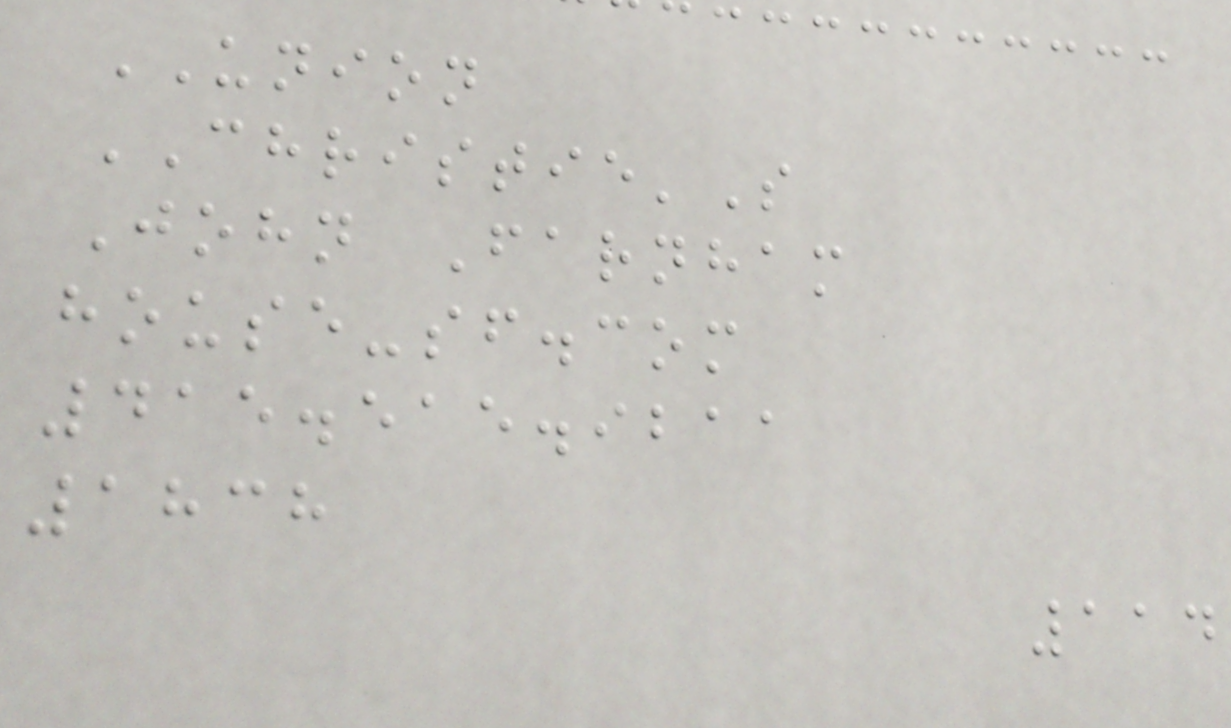UNION
CHRISTIE'S
John Farnham
house-sf.com
415.515.9211
1838
114
